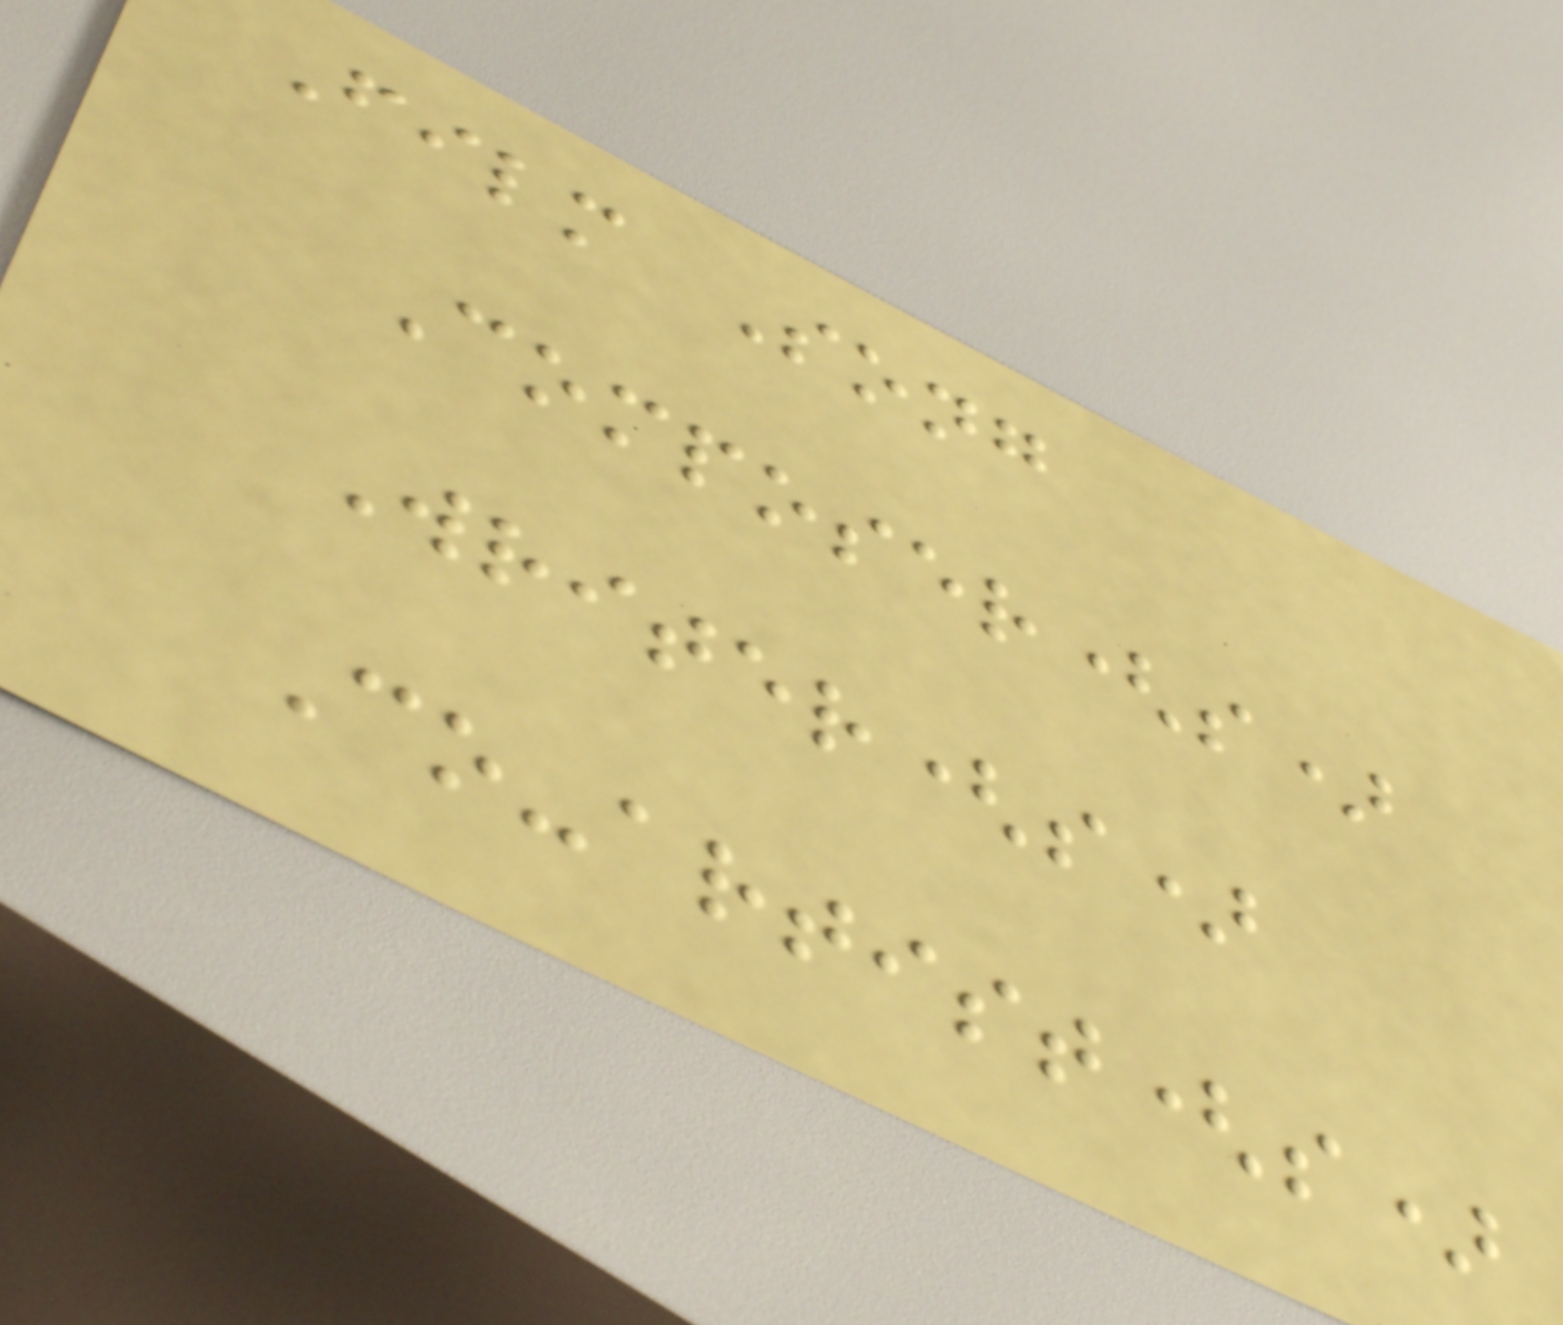Film Song
Composer(s)
Writer(s)
Co-artist(s)
